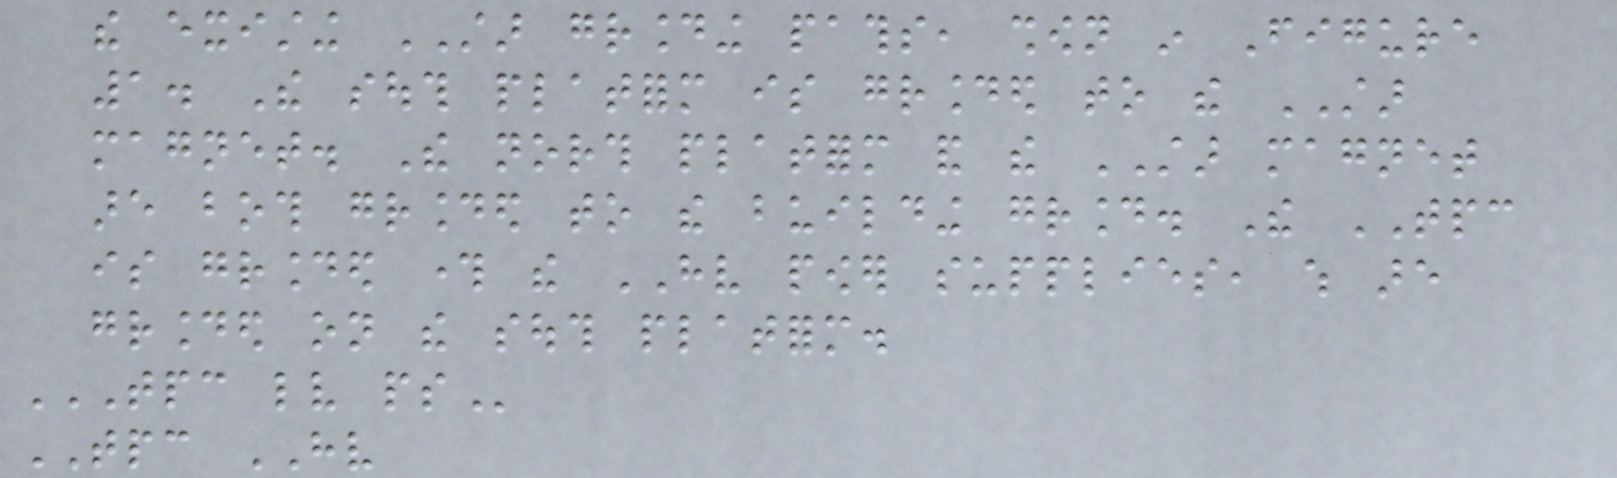the existing STAR grounding paths, shown in Figure
1. The south platform is grounded to the STAR
magnet. The north platform and the STAR magnet
are both grounded to the building ground. The TPC
is grounded through the HV power supplies, which are
grounded on the south platform.
TPC LV PS
TPC HV
